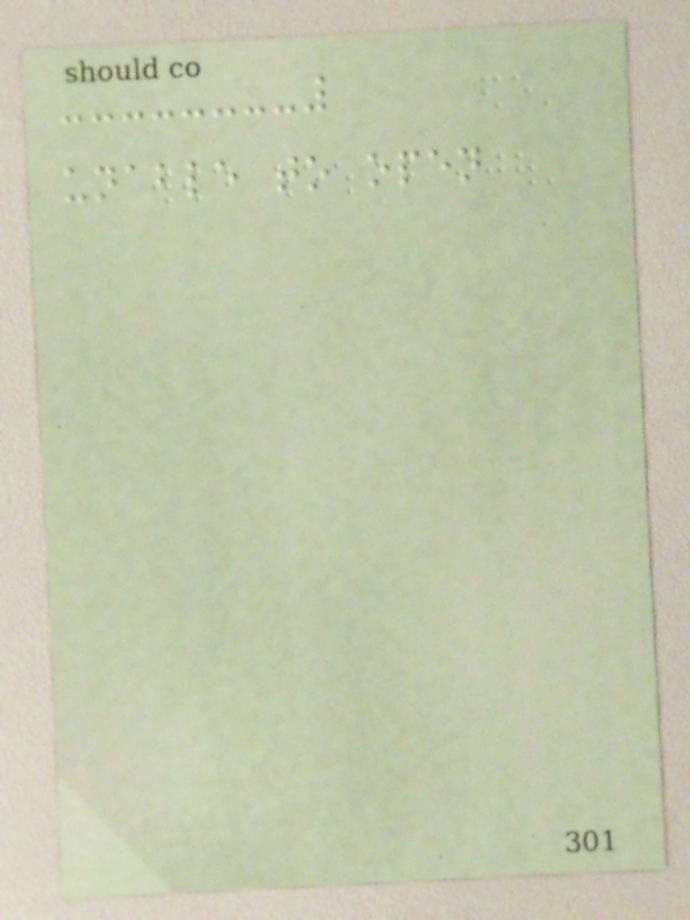unable to open
